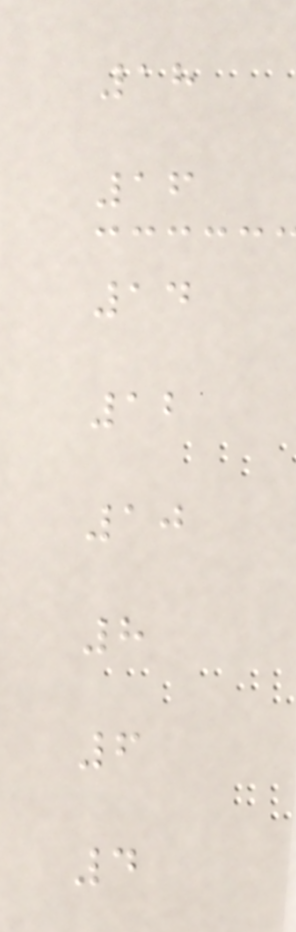18
16
14
12
10
8
6
4
